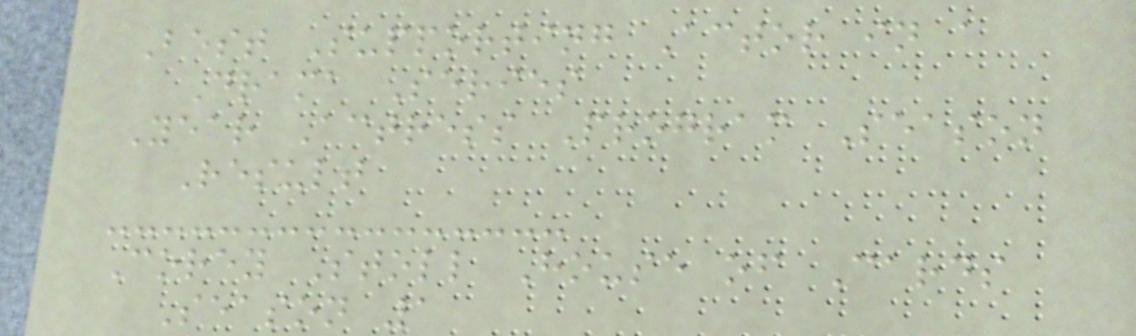Best Supporting Actor in a
Drama Series
Year Actress Program Season
Result
Corey Stoll House of Cards
Season 1
